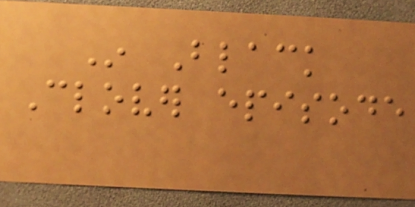In Black
Clover episode
